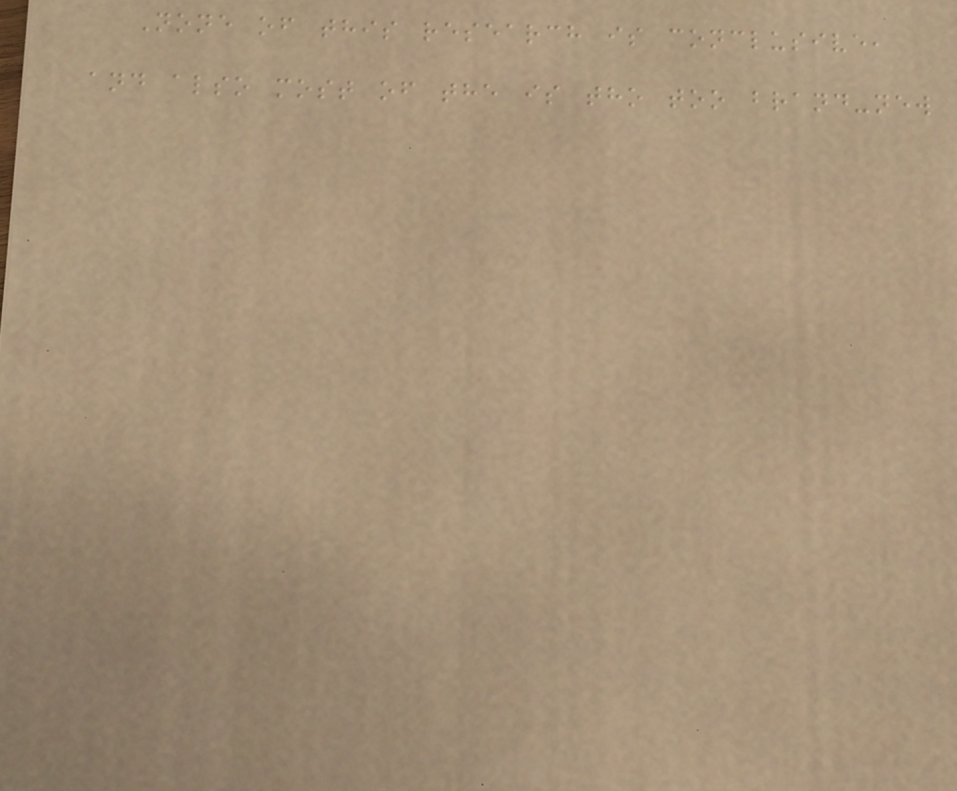None of this research is conclusive,
and also most of the is tho too brand-new
